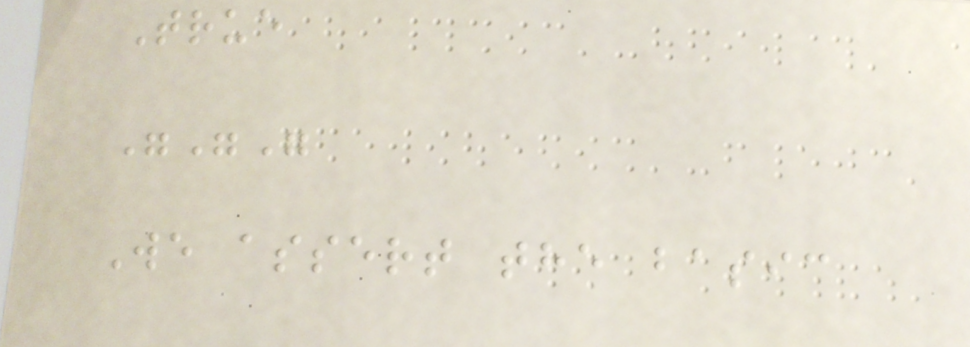True
"""
We assert the basic
